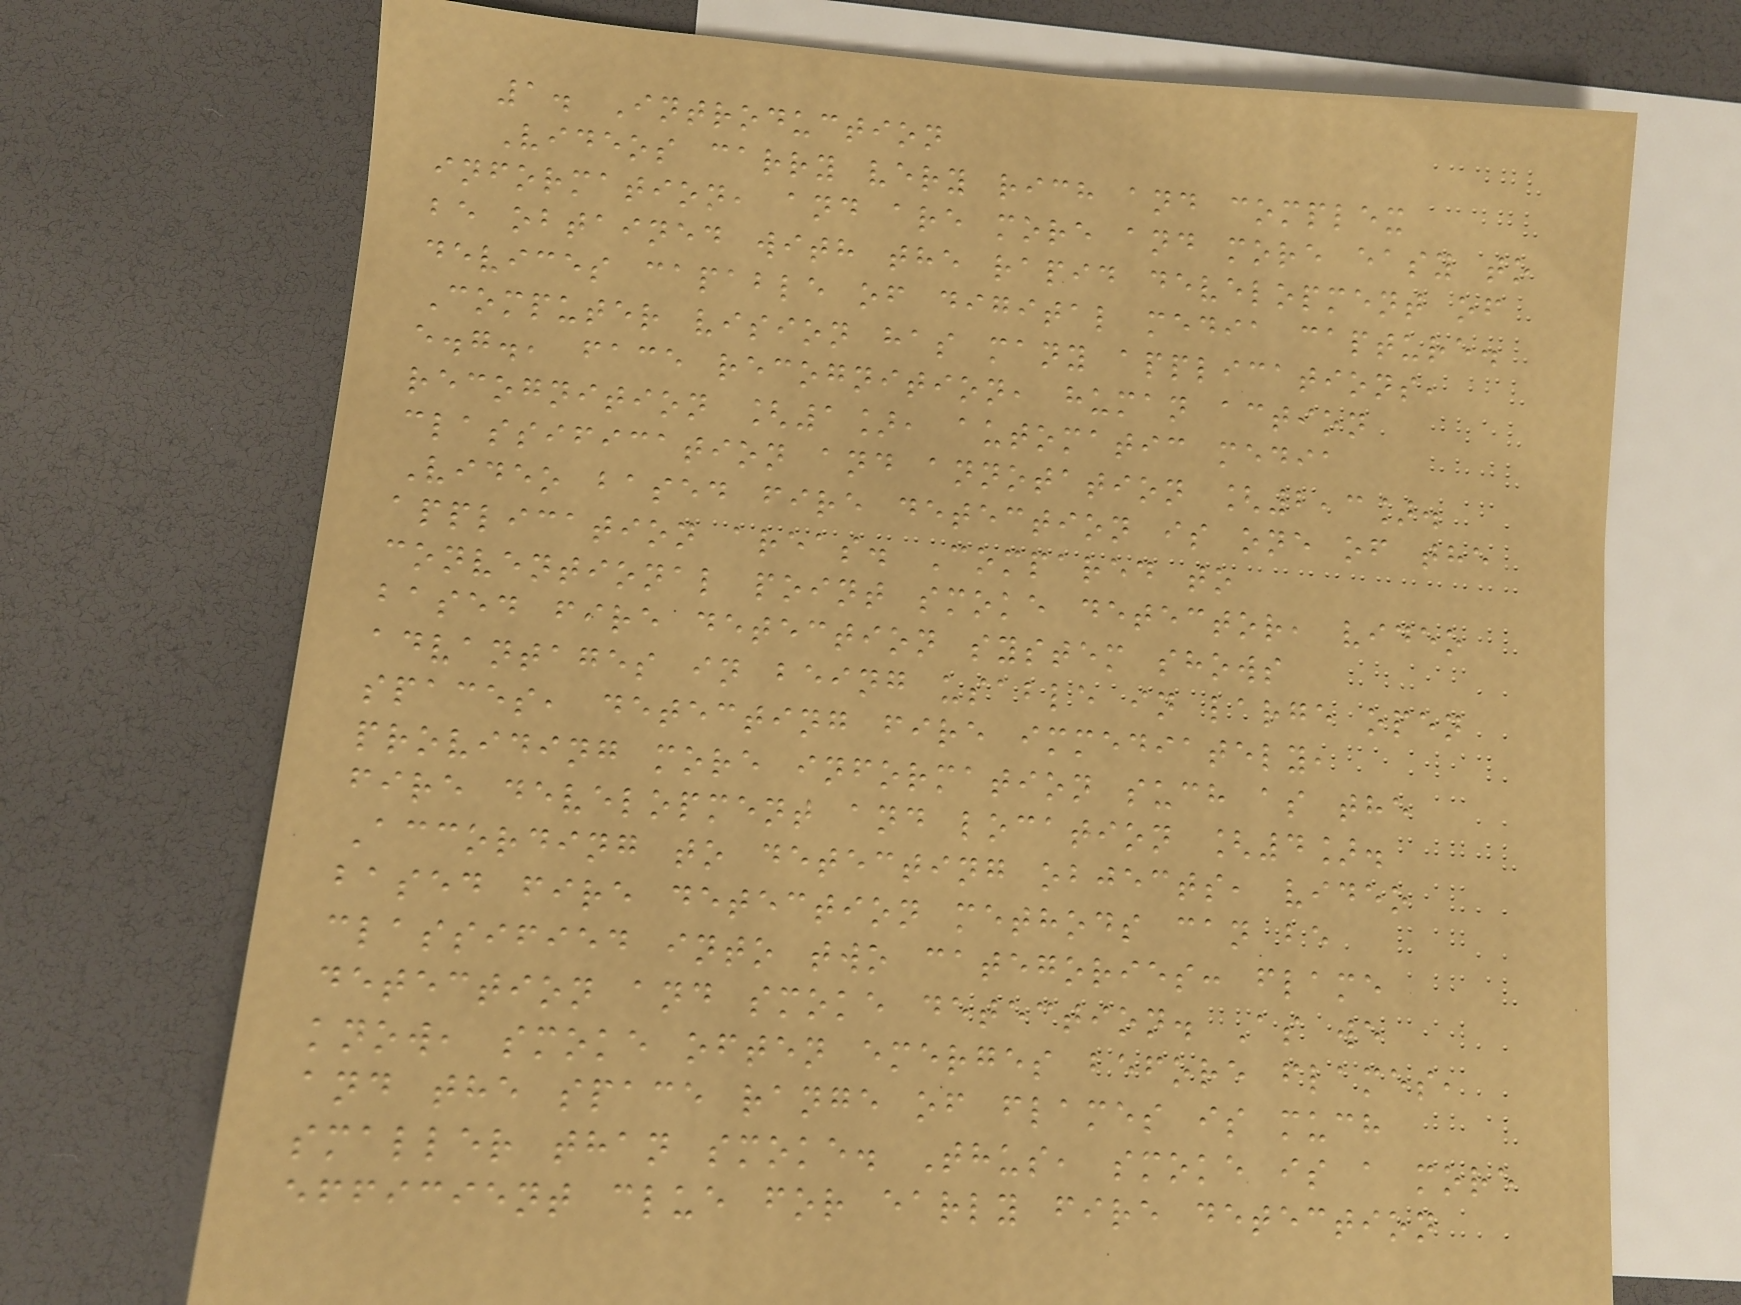1. Introduction
Videos carry very rich and complex
information, and are more and more easy to
be obtained with the rapid development of
devices capable of digital media capture.
Computer vision has many applications,
e.g., face recognition, human action
recognition [1], automatic media
classification and annotation [2,3].
Video based fire detection is one of the
application areas. Compared to
conventional point smoke detector, video
based fire detection system shows
advantages in being usable in large open
spaces, detecting fire immediately,
providing more information such as the
fire development and location [4].
According to detecting objects, video
based fire detection methods can be
classified into two categories: flame
detection and smoke detection. As we
know, smoke often emerges before flames,
and the space range of flames is much
smaller than smoke. Thus, smoke is a more
efficient clue for early fire detection
